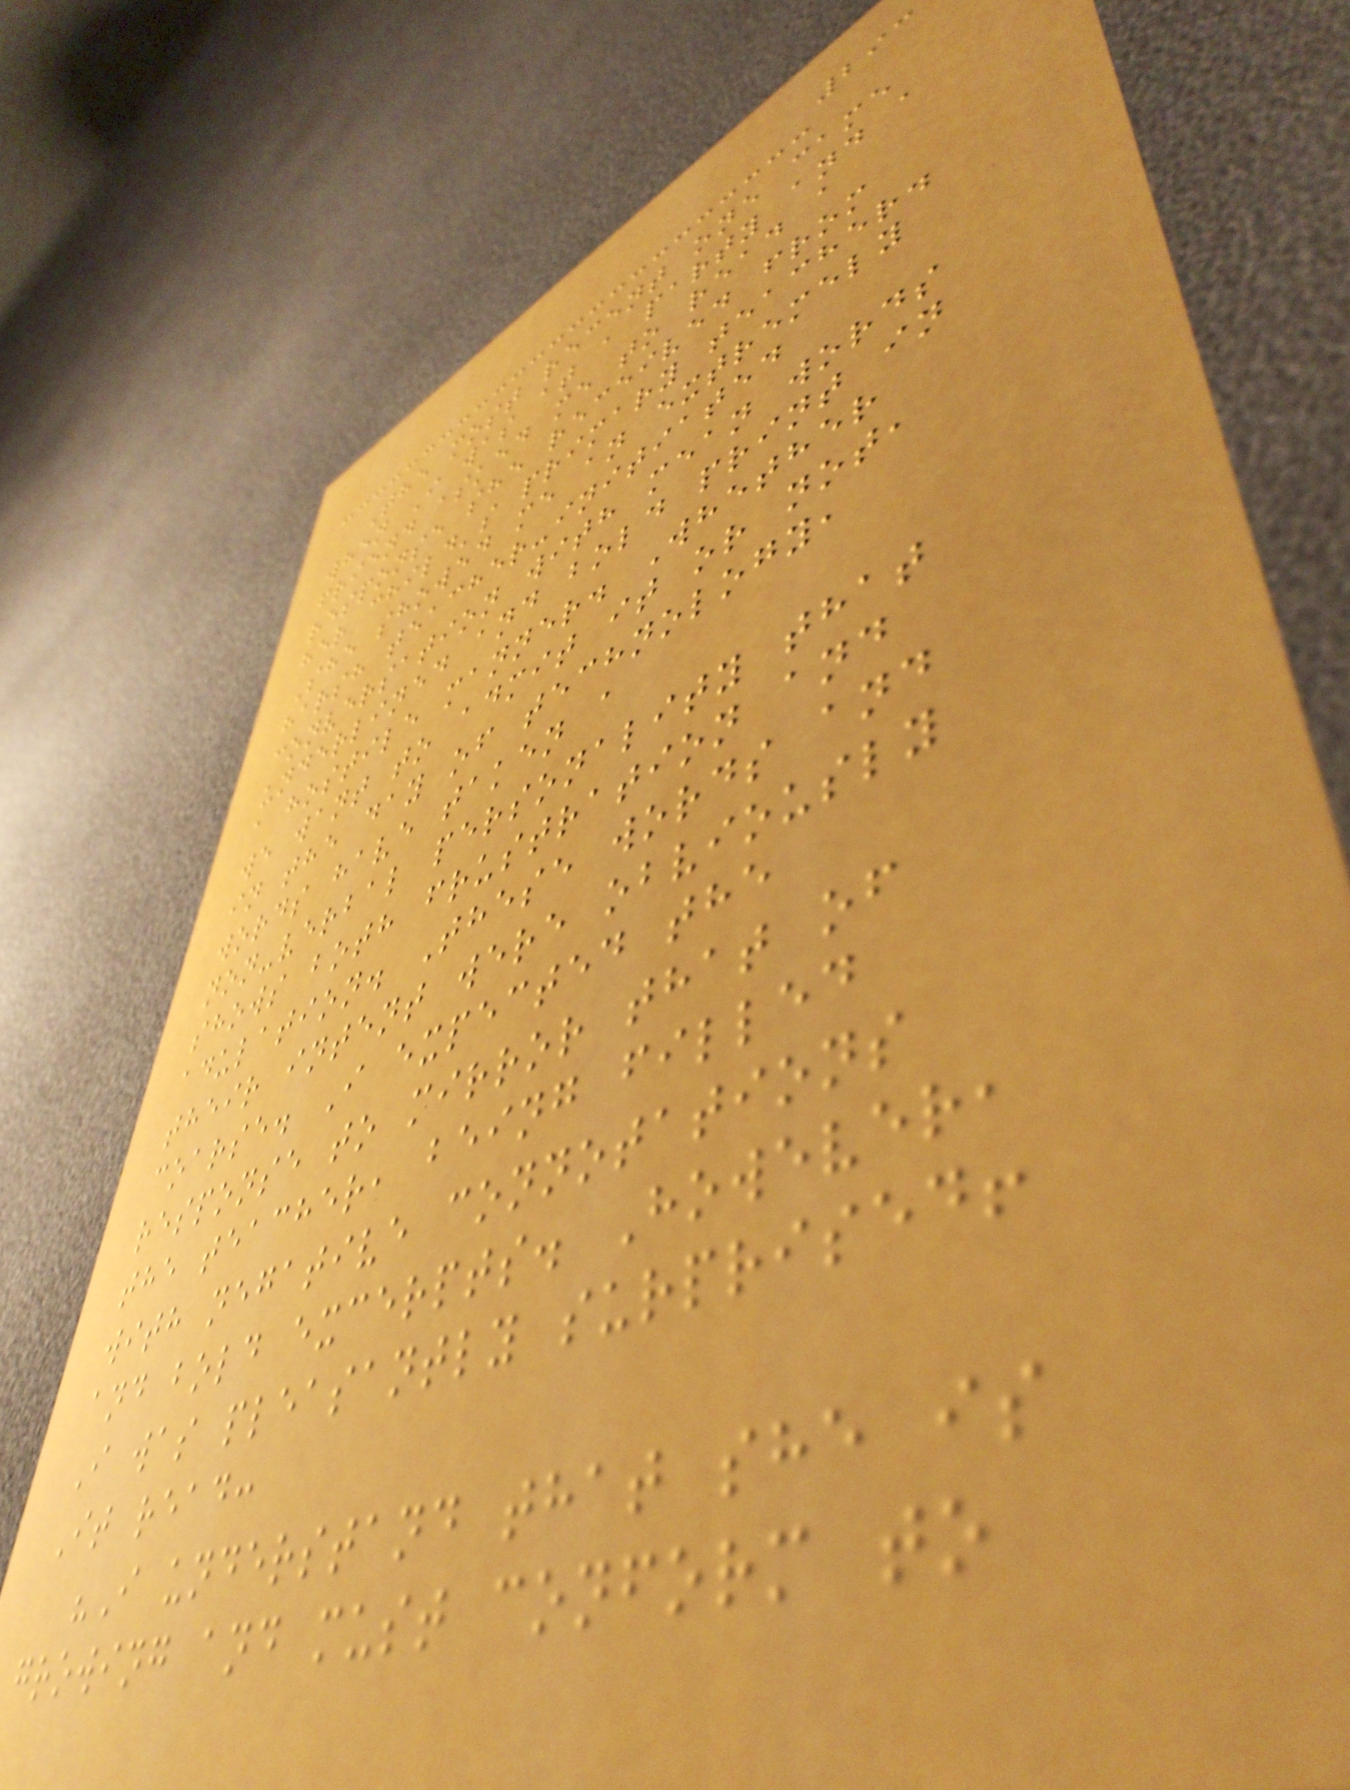293
The most recent one came
when I was at a party and a
friend asked me to read a
response she received from
her child's primary teacher.
She showed me an extremely
harsh teacher-initiated
conversation with mean words
underlined and bold print in
a hostile manner. Whether
we want to admit it or not,
in the day of technology,
words have taken a
non-verbal personality that
shows both frustration and
adulation. These words and
their intent were obviously
coarse. I expected the
response to mirror that of
the teacher, being filled
with negative connotations
and bold excerpts. However,
I was pleasantly surprised!
It read:
"I understand that she is
growing and must conform to
